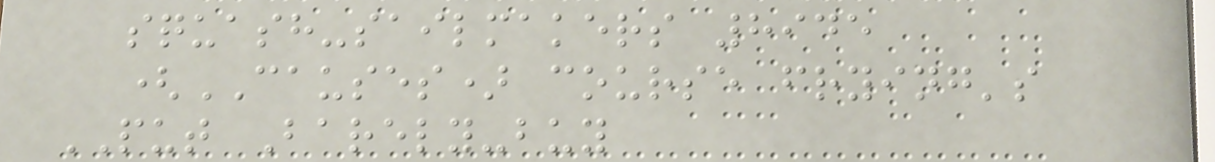squash-sailmakers 8945
(CAUSES) course frying's
PUT Barely-buy
